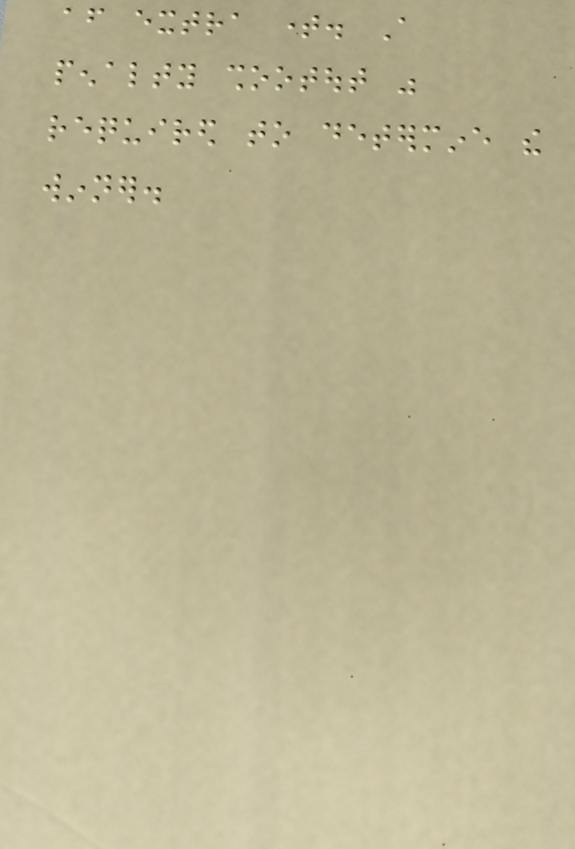after extra time. A
penalty shootout was
required to determine the
winner.
